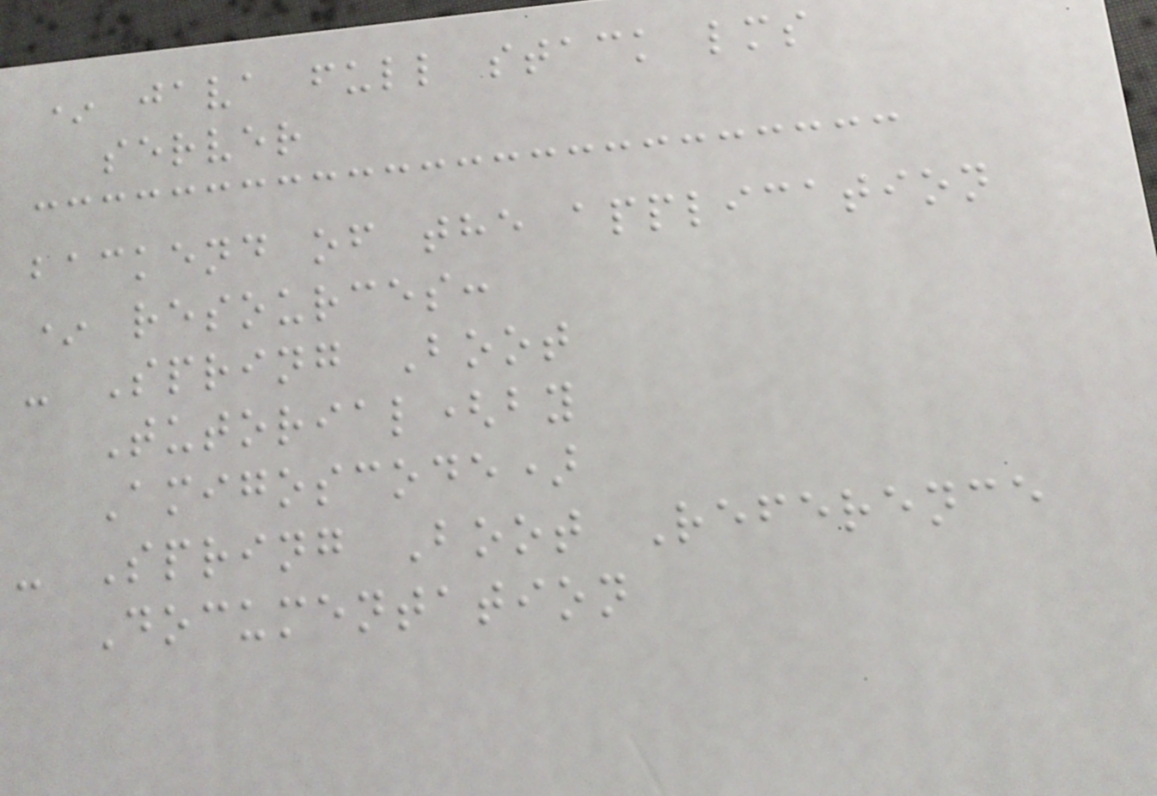* java full stack lms
server
backend of the application
* resources:
- Spring Boot
Tutorial(by
Amigoscode)
- Spring Boot Reference
Documentation
